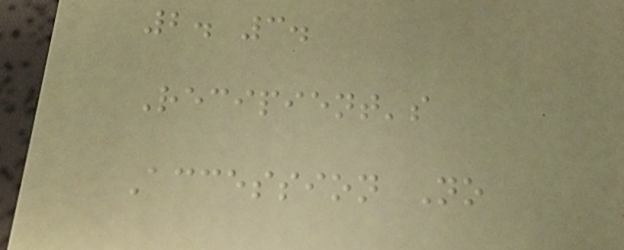2. 3.
Recipient's
Accession No
